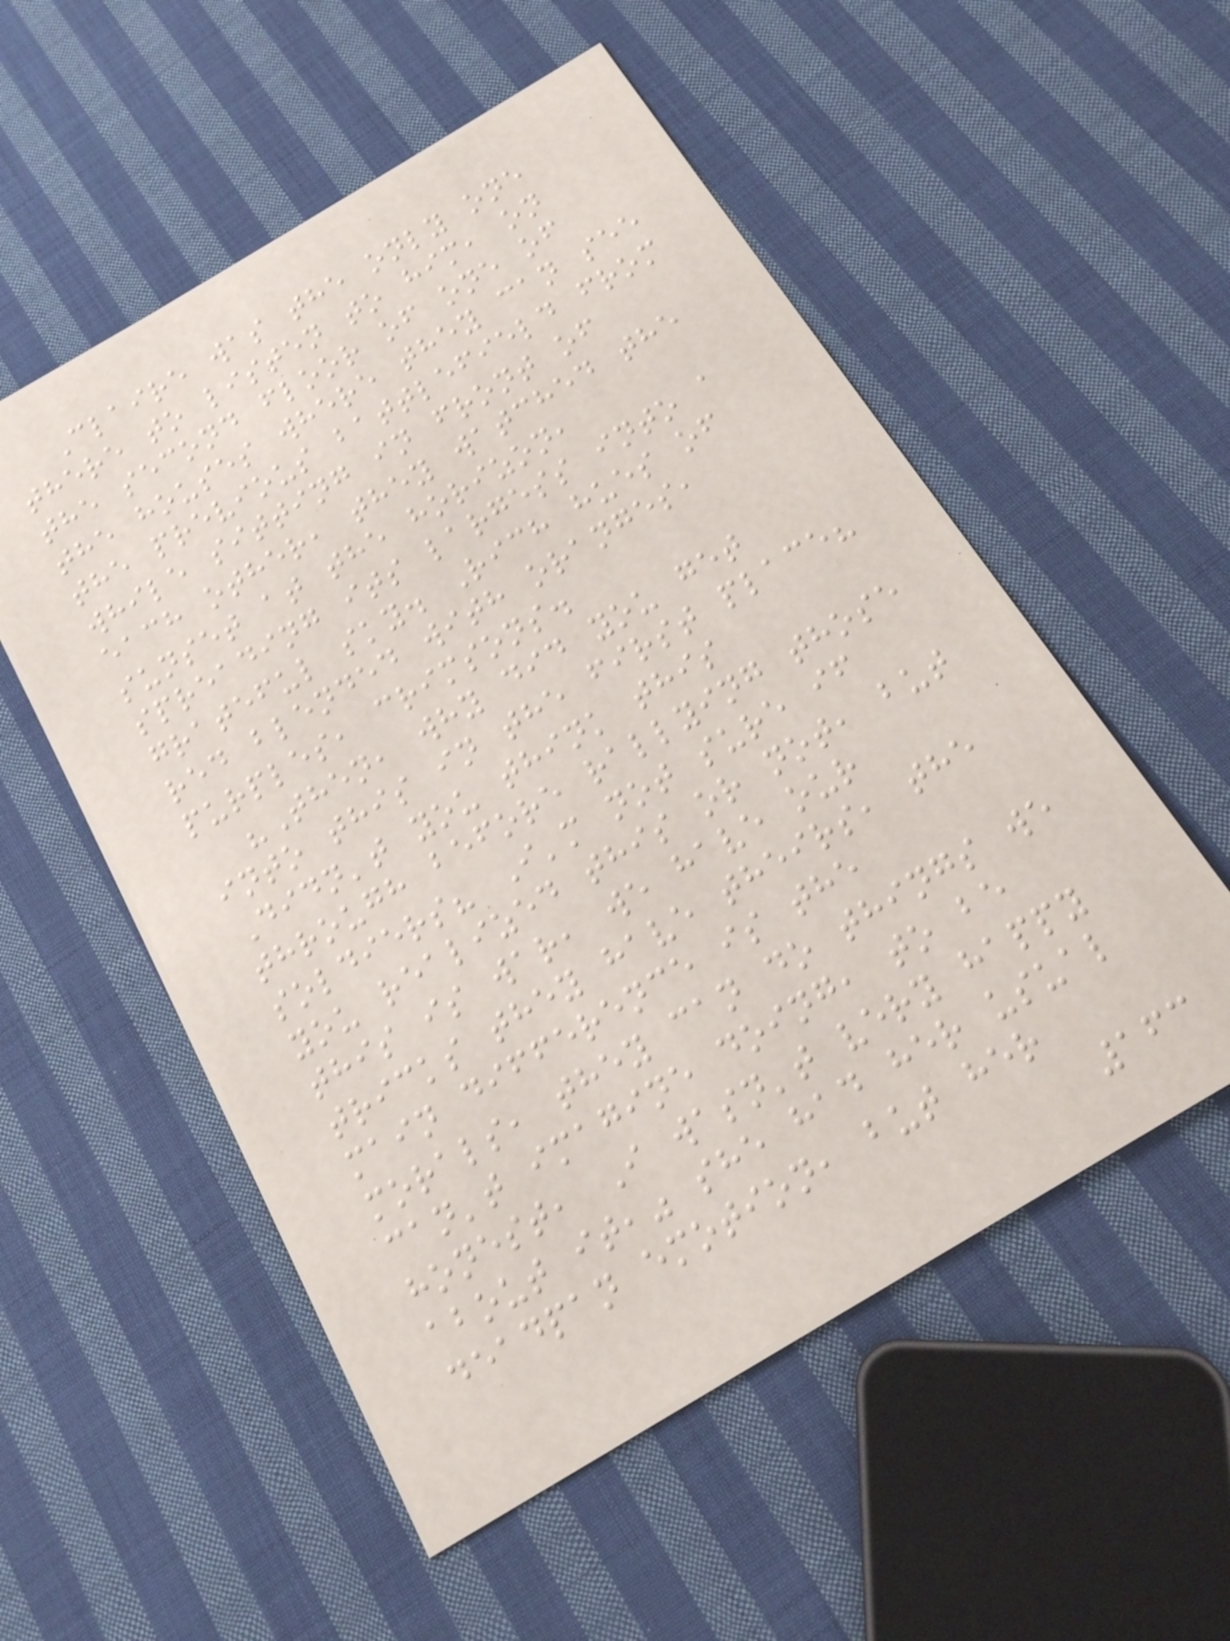Claire was the only one
there to listen to him, on
the second floor of one of
the houses where they can see
the previous battlefield from
while sitting in front of
each other, they watched the
sunset at the horizon,
spreading its largess into a
grateful sky. Rich hues of
red blended with oranges,
purples, crimsons.
"Then, why did you get
into this in the first place?
Didn't you think this
through before rallying those
soldiers? I'm not sure if
you realized this or not, but
this is war, we have our
tricks they have theirs, the
main difference is the
morals, they can do things we
can't imagine doing, to be
honest, I wasn't very happy
about it," she had her usual
deadpan emotion, but her
163
